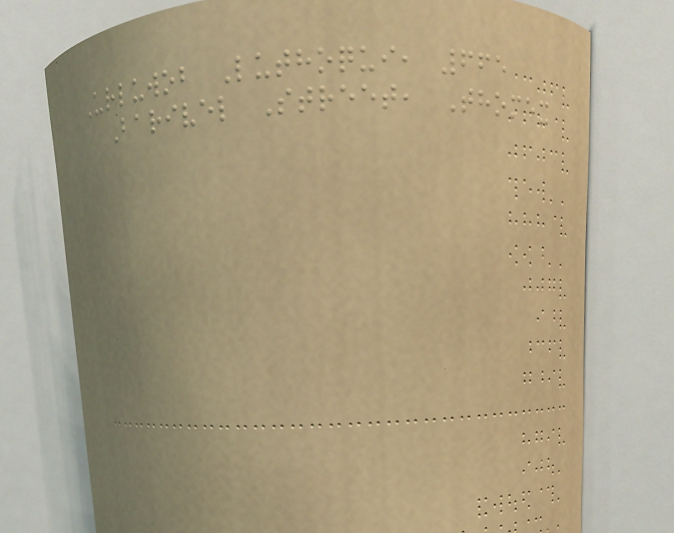Urluwob Luthoqui, 665
Barivel Street, Thomex
